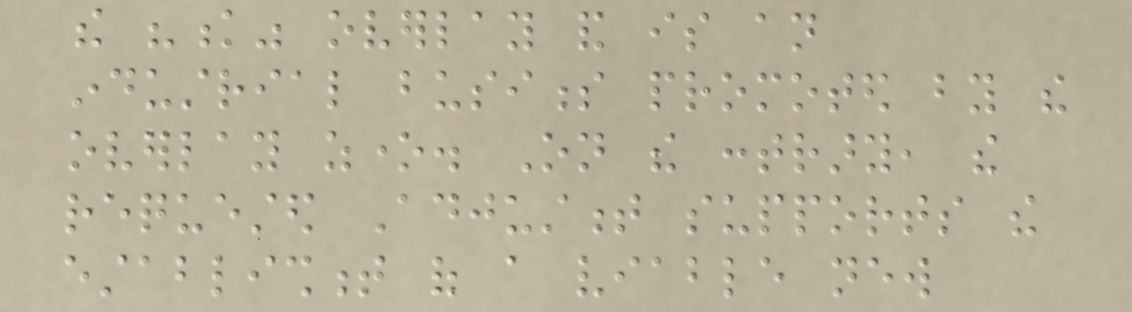the "k" overlay and is an
industrial business promoted by the
overlay zone. On the contrary, the
requested Adjustment supports the
establishment of a viable new
